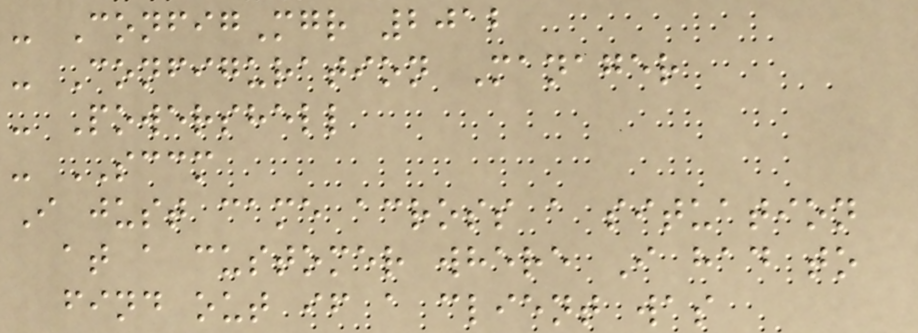- ConfigMgr 2012
- Configuration Manager
- Powershell
- SCCM
I just came across a situation
at a customer where I had to
find out if a client was
